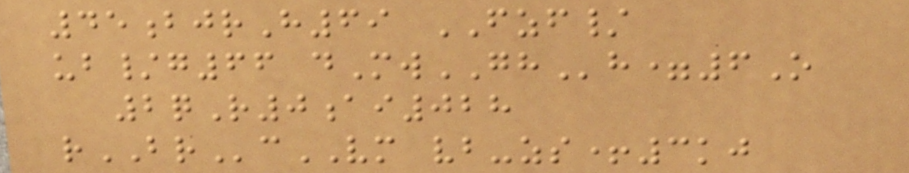45bjrH69 FZF/
ub/g66 dMwGHh=6O
2qR0ai028
rBRcVM vb-zs+3kj
